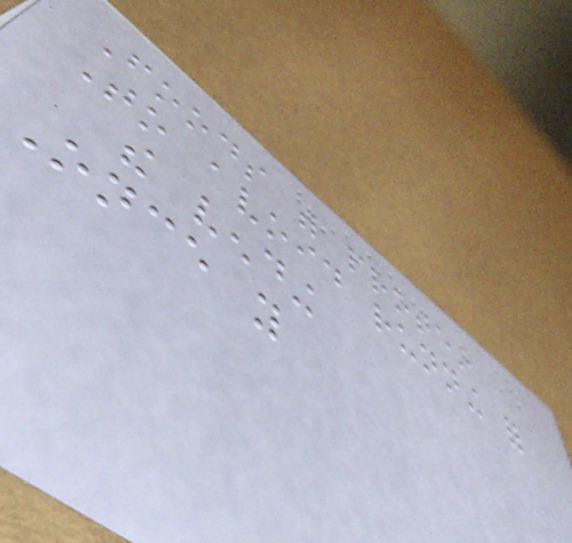Foods with protein
To avoid running for
the vending
Once you
